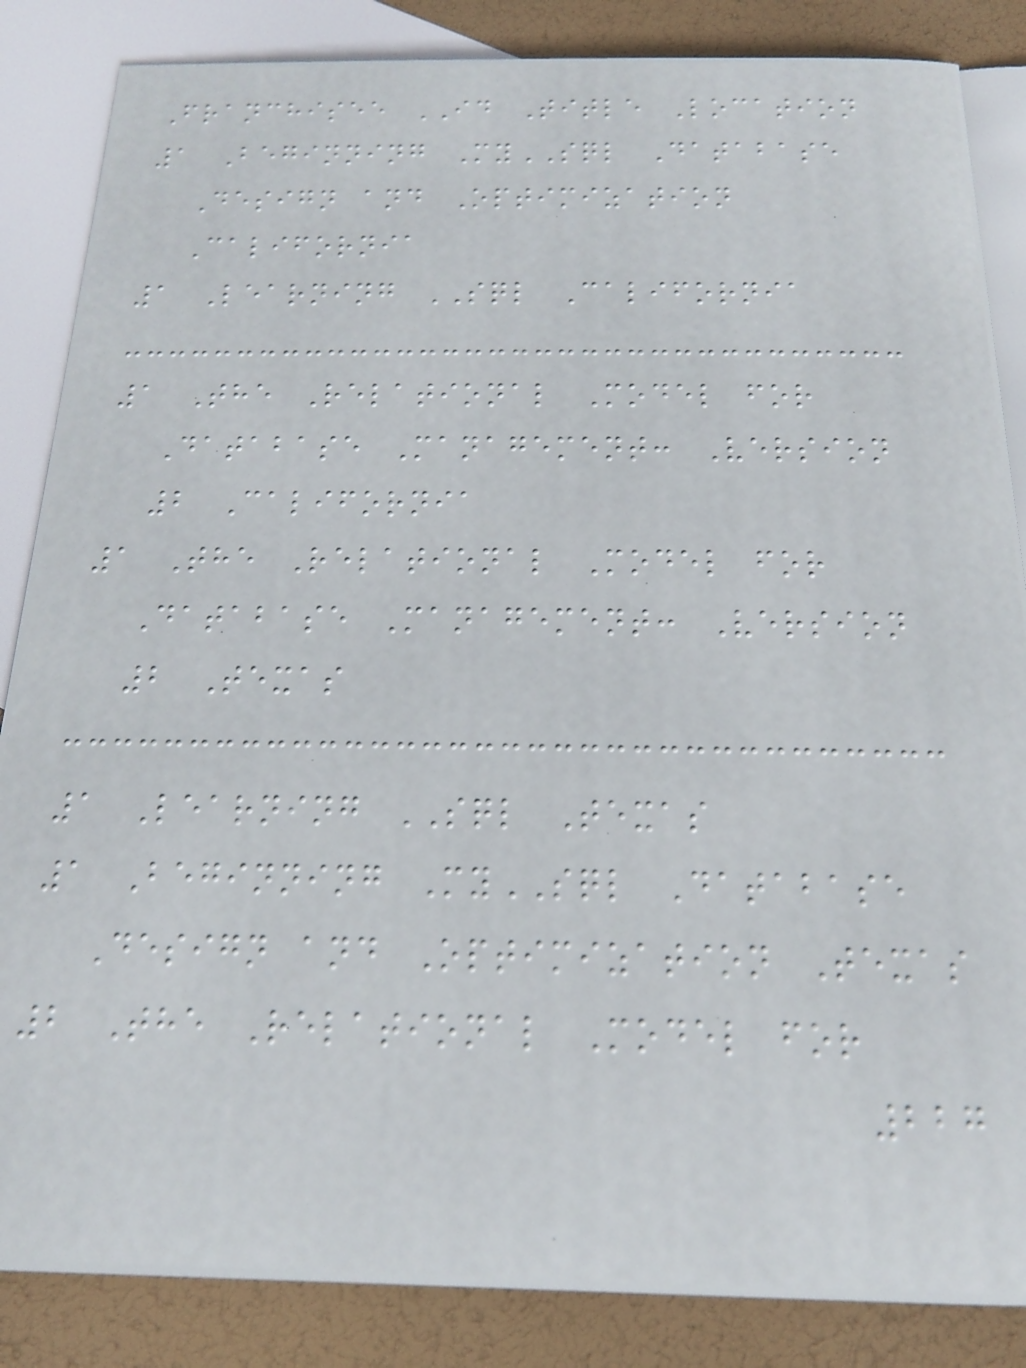Franchisee ID Title Location
1 Beginning MySQL Database
Design and Optimization
California
1 Learning SQL California
1 The Relational Model for
Database Management: Version
2 California
1 The Relational Model for
Database Management: Version
2 Texas
1 Learning SQL Texas
1 Beginning MySQL Database
Design and Optimization Texas
2 The Relational Model for
227
